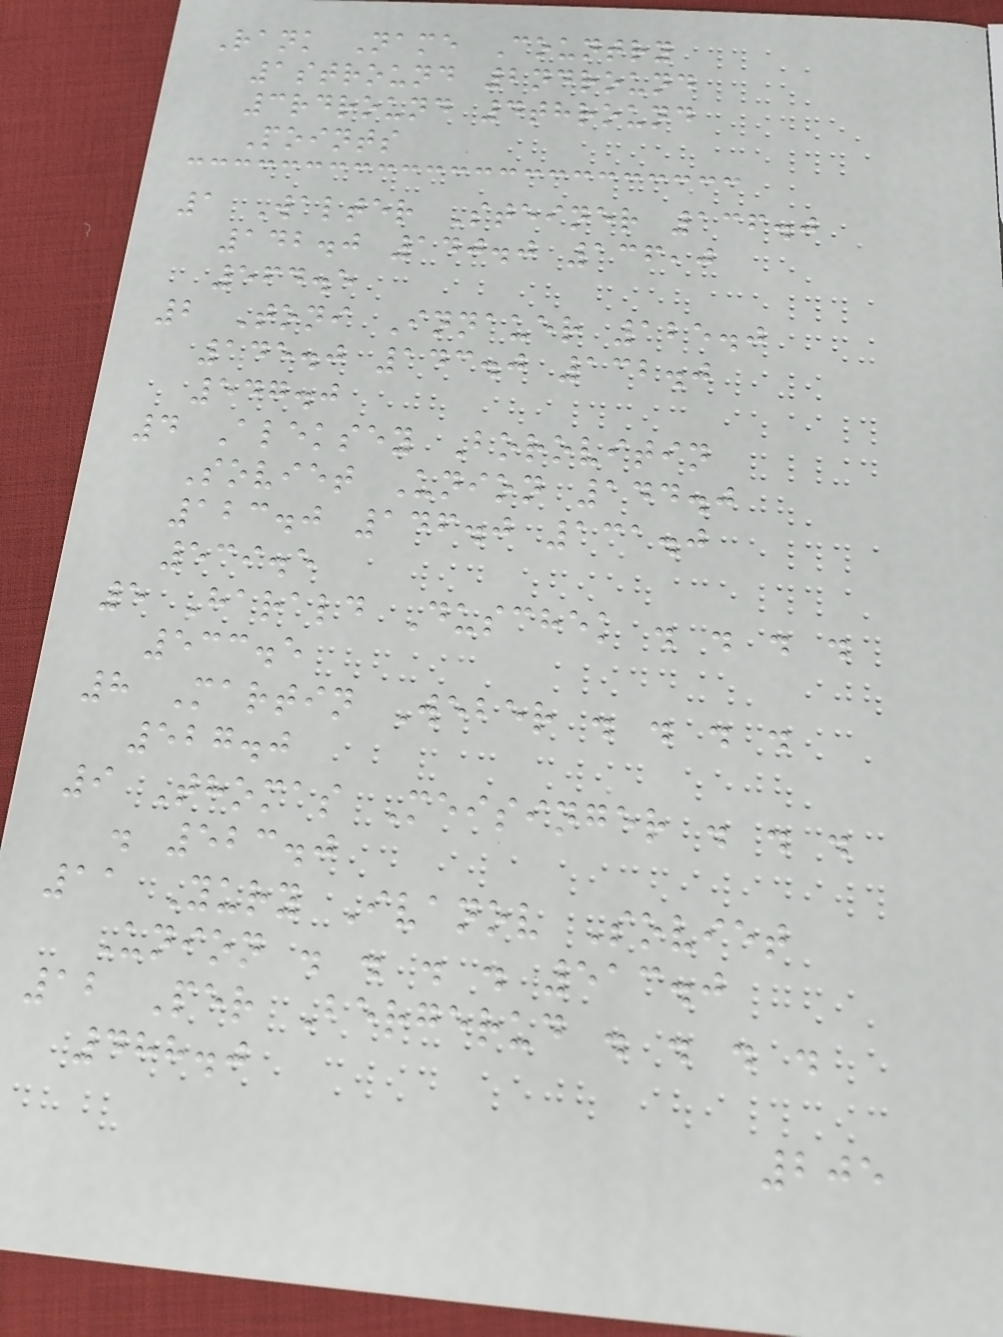Rank Name Country
1stround 2ndround
3rdround 4thround
Points
1 Walter Steiner 136.0
142.0 140.0 136,0
564.5
2 Toni Innauer 125.0
145.0 143.0 132.0
547.0
4 Aleksey Borovitin
Soviet Union 144.0
123.0 146.0 131.0
539.5
5 Harald Duschek . . . .
533.5
8 Martin Weber . . . .
527.0
9 Thomas Meisinger . . .
. 523.0
11 Yury Ivanov Soviet
Union . . . . 513.0
12 Per Bergerud . . . .
488.0
205
